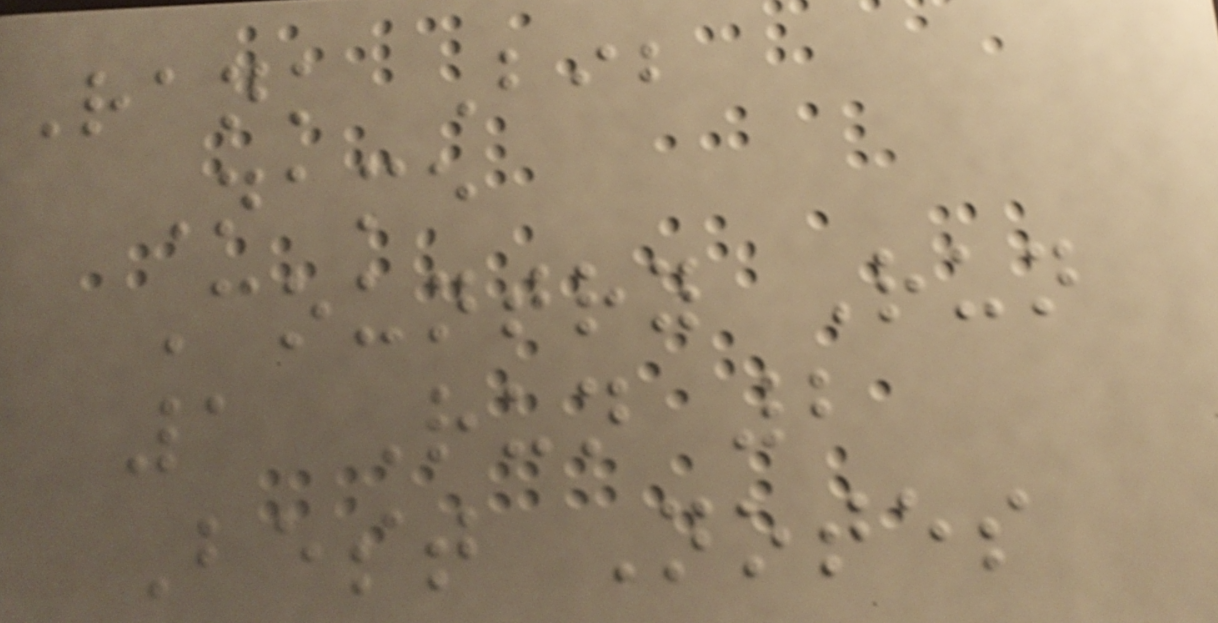Rank Bib
Name
Country Run
1 Run 2
Best Notes
